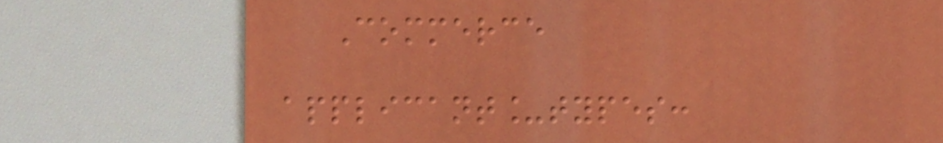Commerce
applicant_types:
